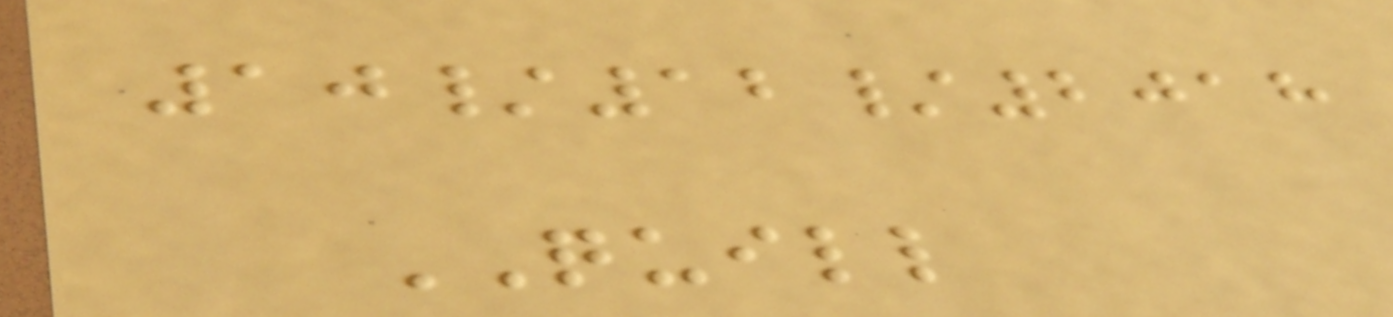10/12/2018
QUILL
